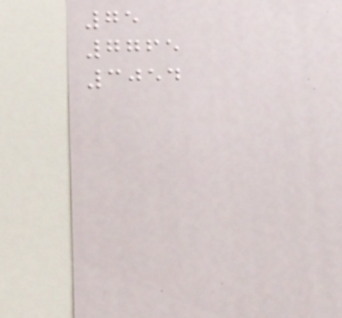75
7765
3054
